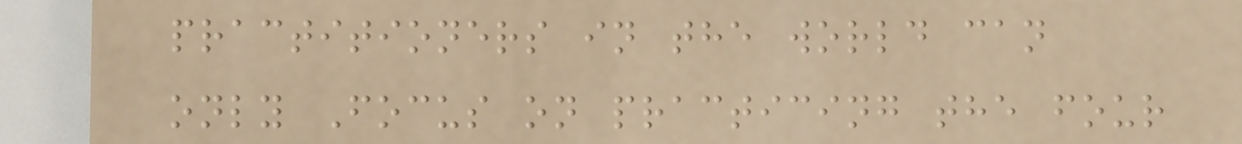practitioners in the world can
only Focus on practicing the four
